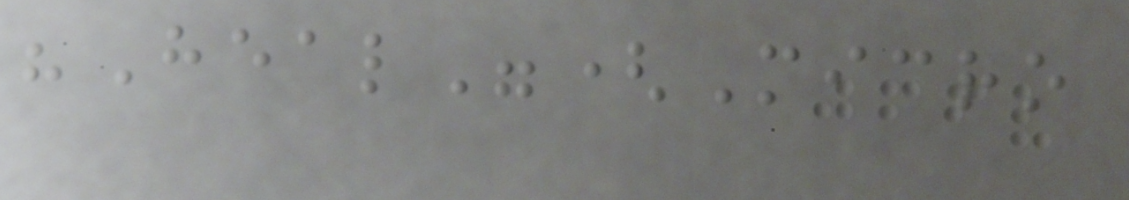"Heal"(Micro
